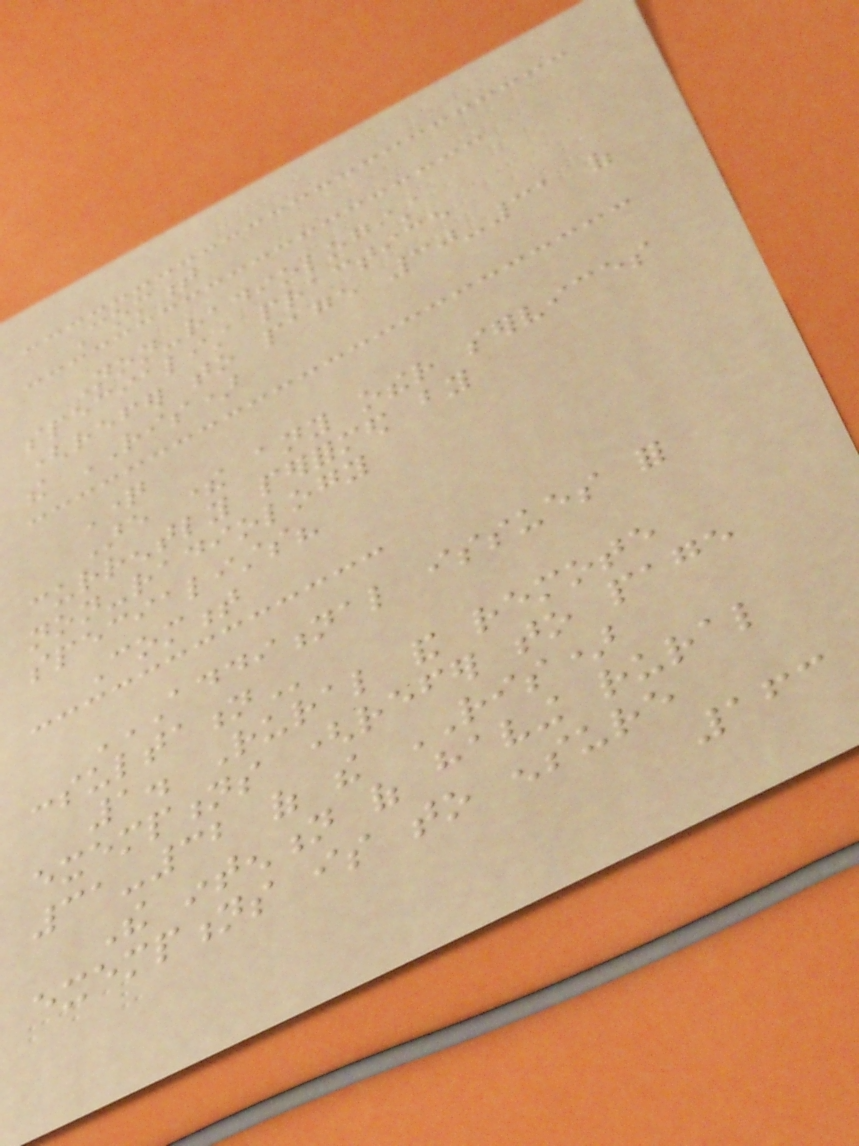Comment
Non-radiologist
specialist practice
(refer to page 30-31 of
the RIS)
Question
Are there any other services
currently performed by
non-radiology
specialists?
Comment
ADDITIONAL ISSUES FOR
CONSULTATION
1. Rural and remote
exemptions (refer to page
31-32 of the RIS)
The intention of having rural
exemptions is to ensure
163
